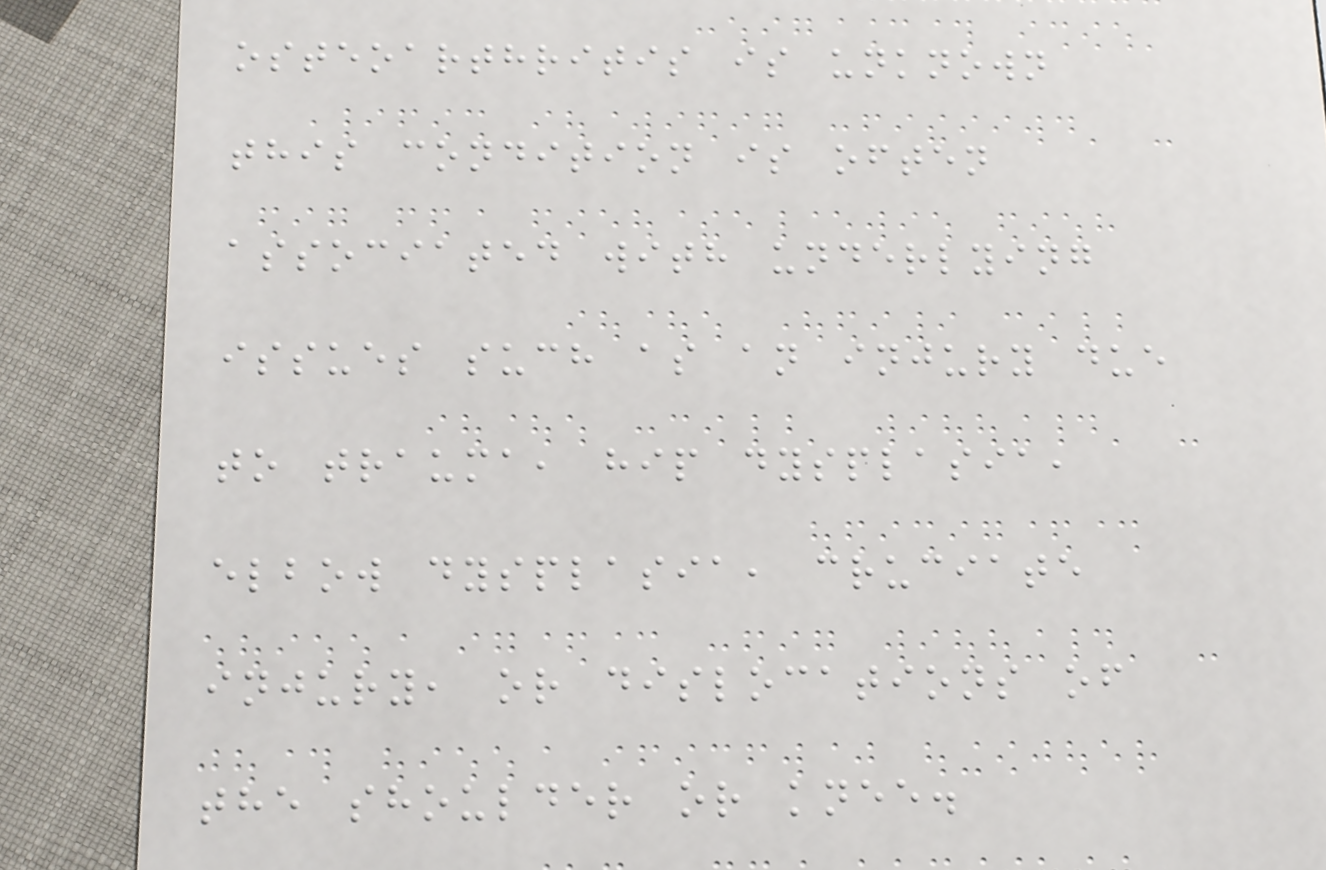osteoarthritis is unknown
this condition is often
associated with underlying
issues such as an injury due
to trauma, hip dysplasia,
elbow dysplasia, cruciate
injury, or dislocations of
the shoulder or knee.
